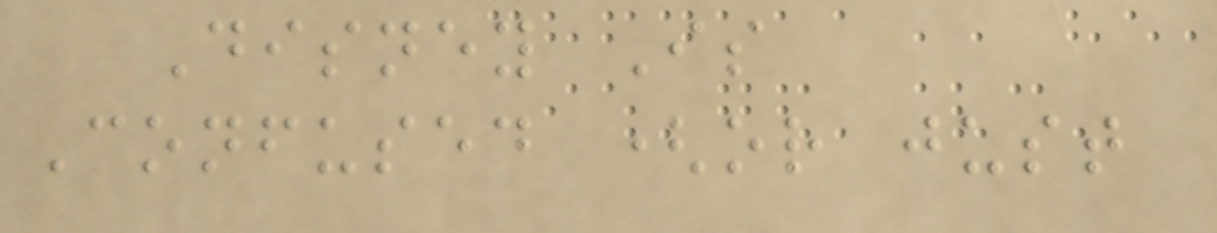Disney Is
Confused (or just
